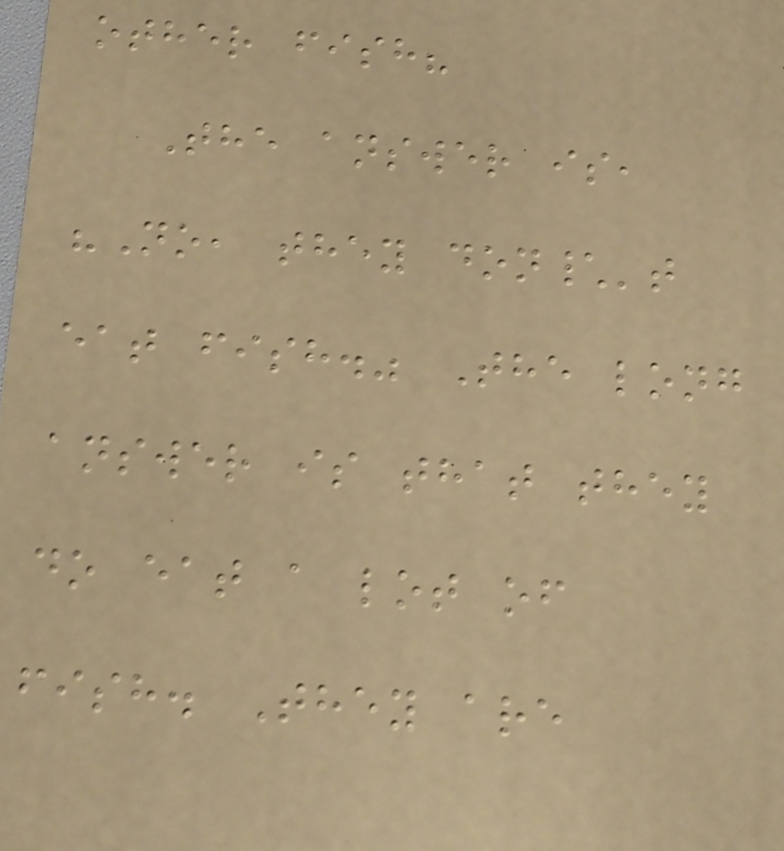other fish?
The answer is,
"No, they don\'t
eat fish." The long
answer is that they
do eat a lot of
fish. They are
